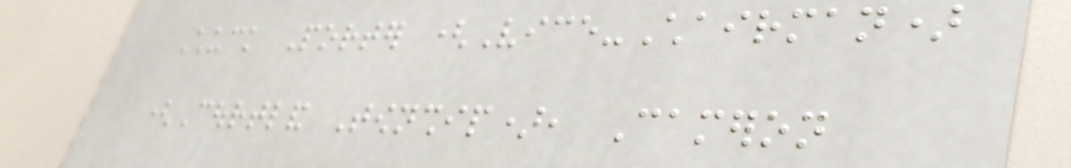Chuck Porter (Vice-Chairman)
(Courtland Township), Cameron
